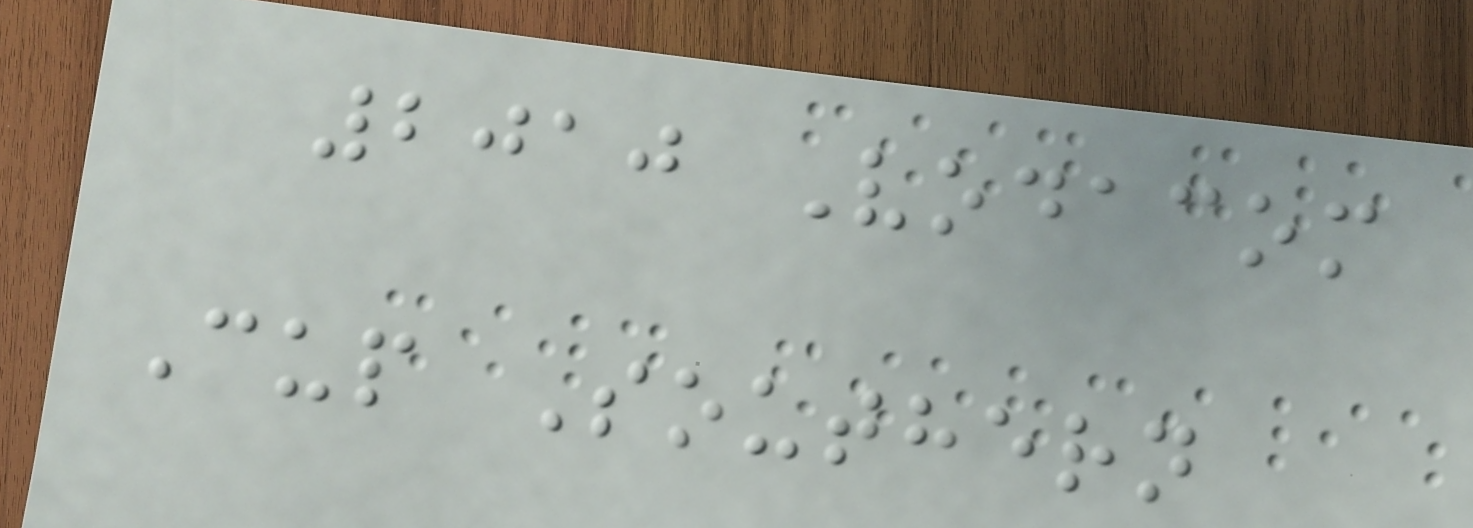2010 Vodacom
Cup Southern
